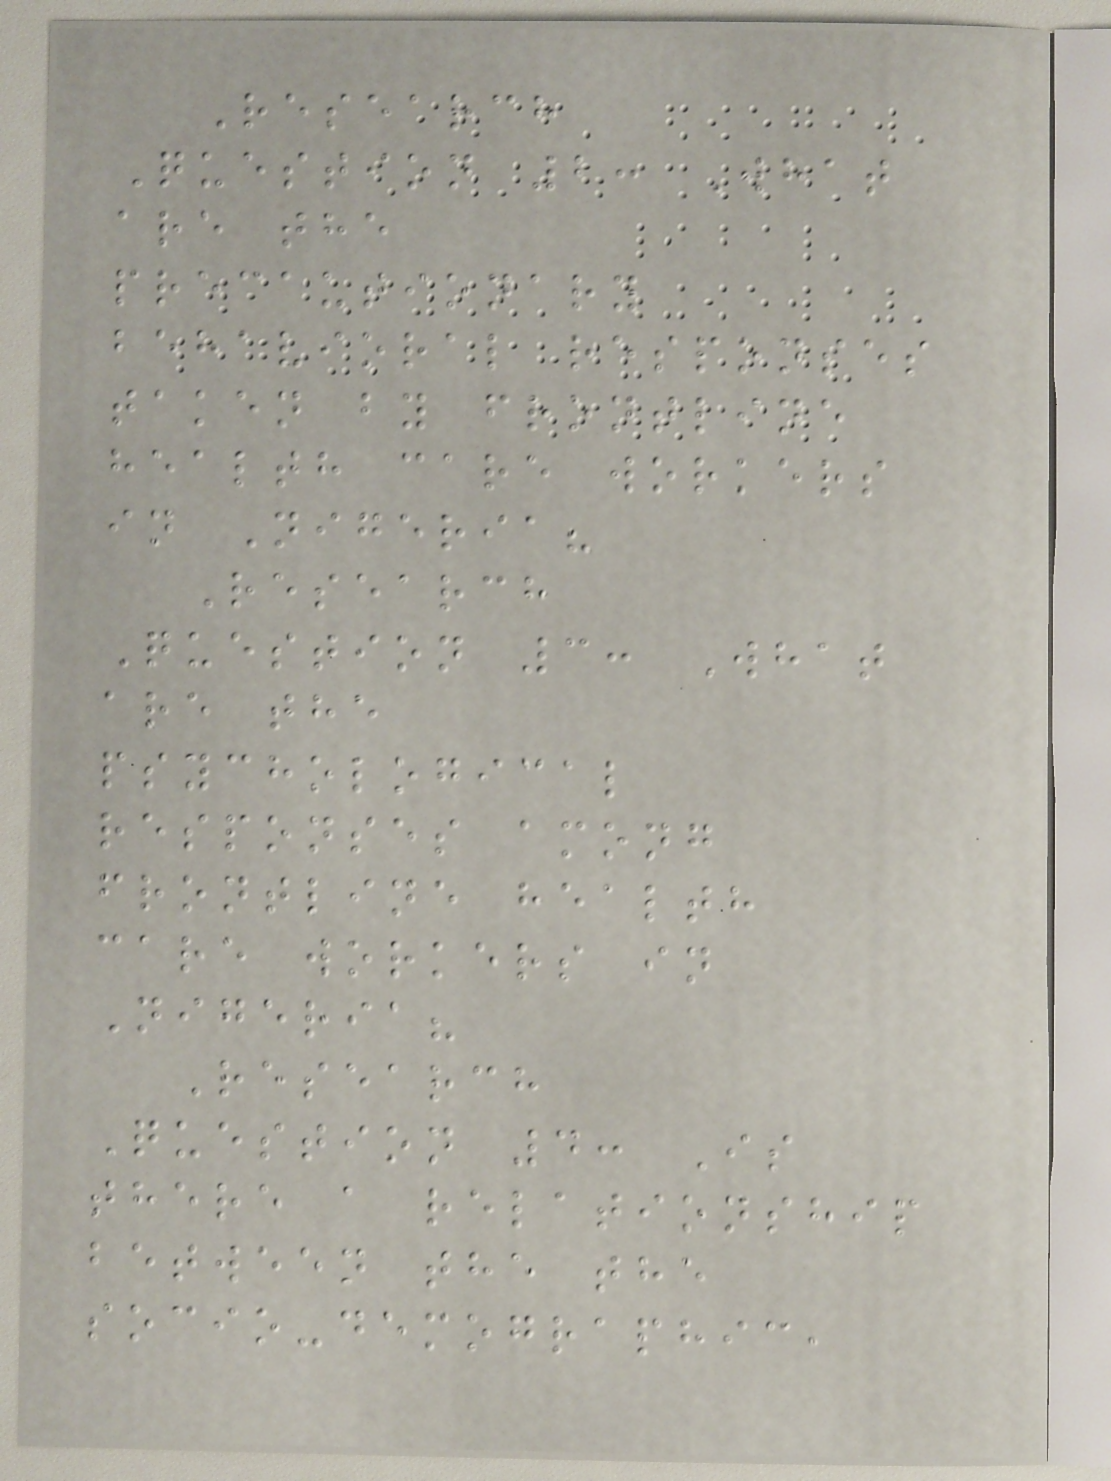Research
Question 2: What
are the
precautionary
behavioral responses
taken by frontline
health care workers
in Nigeria?
Research
Question 3: What
are the
psychological
responses among
frontline health
care workers in
Nigeria?
Research
Question 4: Is
there a relationship
between the the
socio-demographic,
